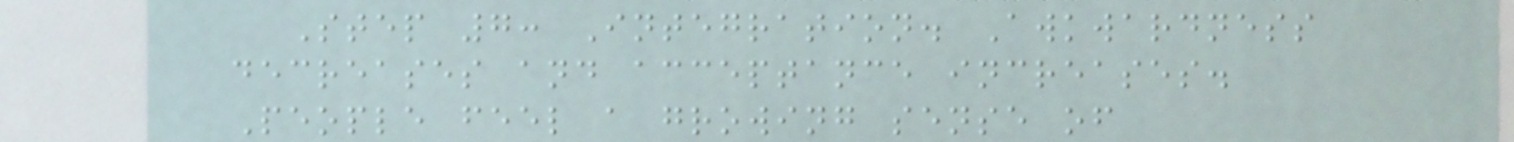Step 7: Integration. Awkwardness
decreases and acceptance increases.
People feel a growing sense of
